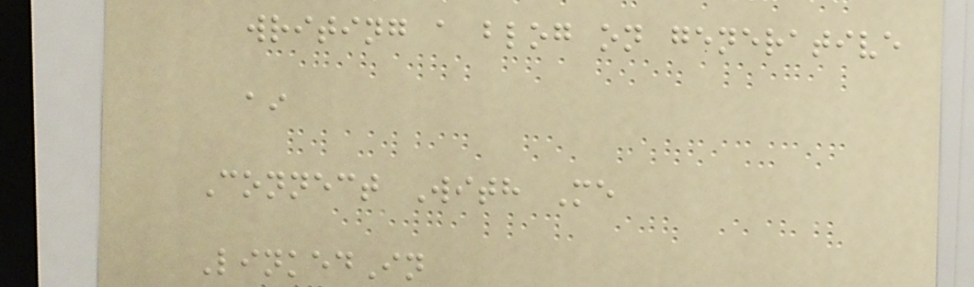writing a blog on generative
ai
Connect With Me
LinkedIn
